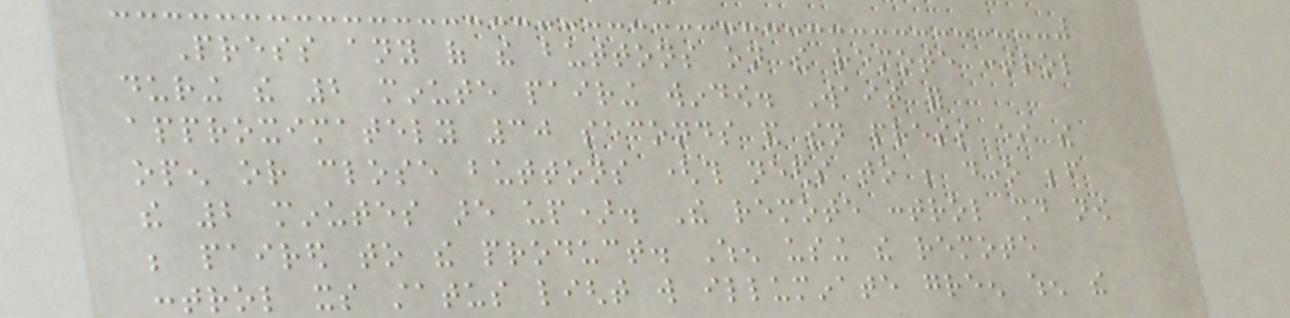Press any of the buttons on the remote control
during the 2 minute pairing window. Wait for
approximately 30 seconds and then press either the
open or close buttons (this needs to be done before
the 2 minutes are up). The remote control should now
be paired to the product. When using the remote
control its status light will illuminate green when the
